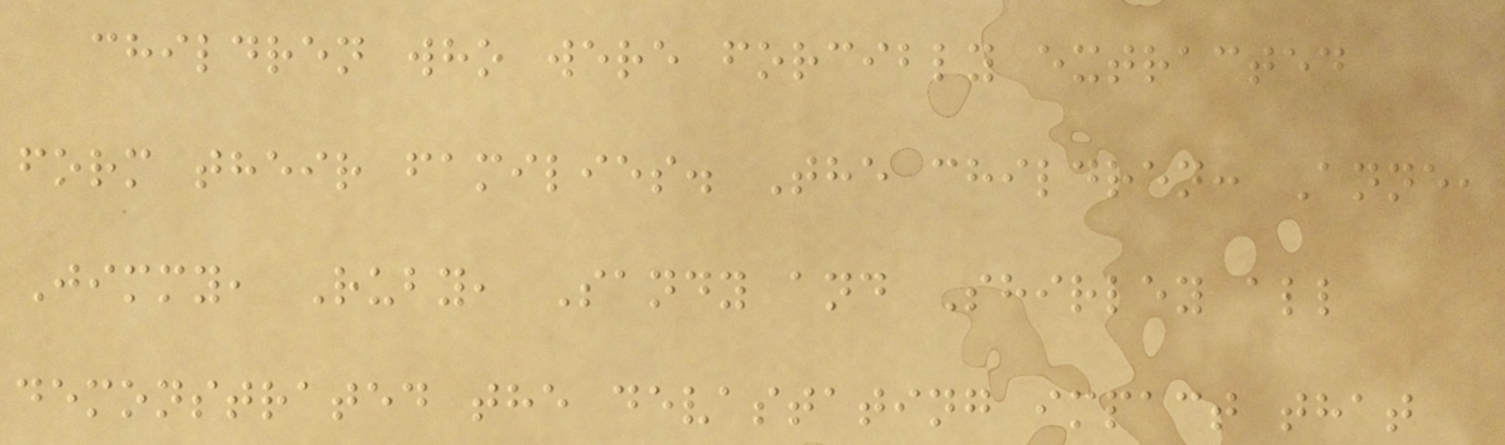children who were forcibly extracted
form their families. The children: Anne,
Jimmy, Ruby, Sandy and Shirley all
demonstrated the devastating impact that
